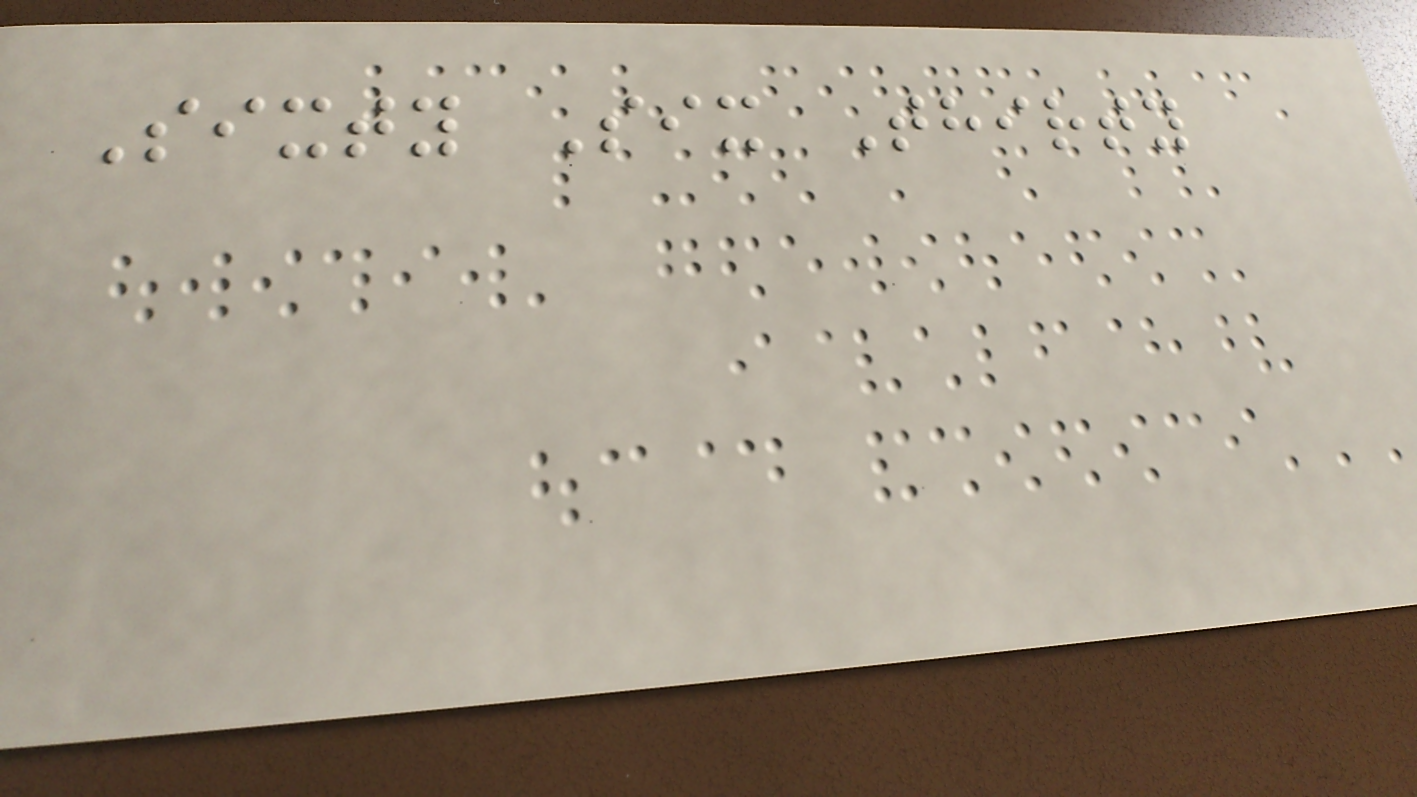Sixty Six Thirty
